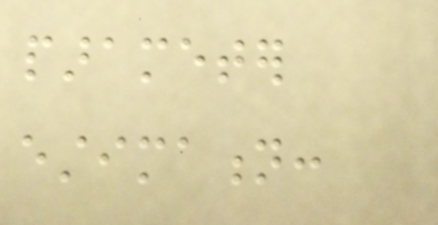parameter
estimation:
